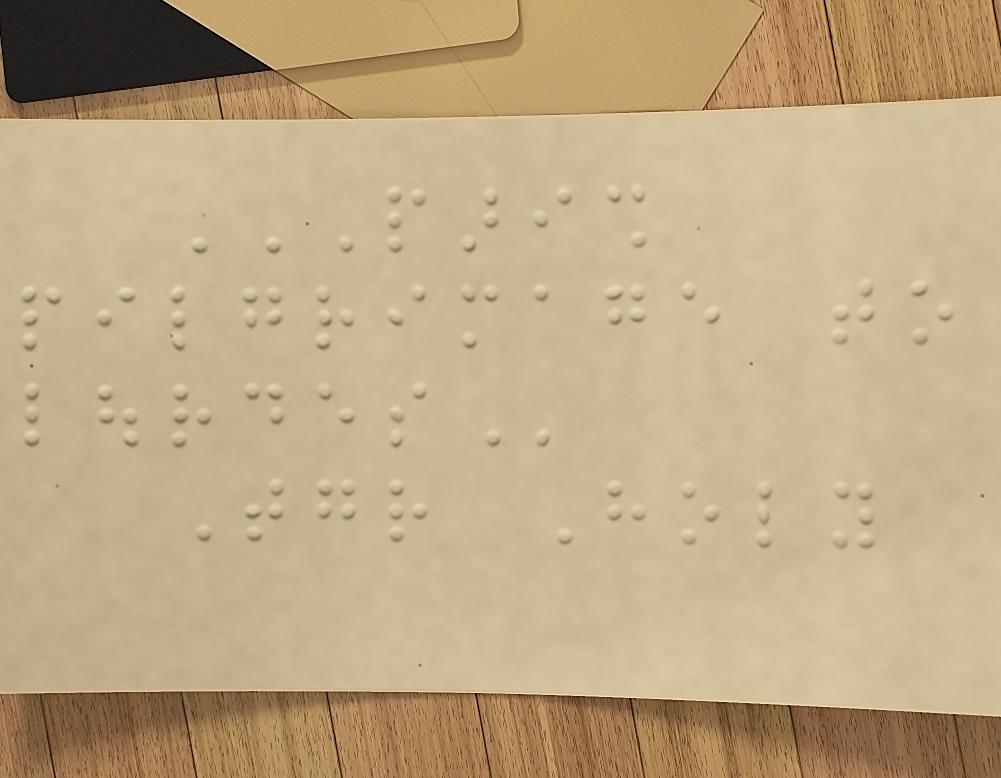PARISH
PILGRIMAGE TO
LOURDES
Together Holy
